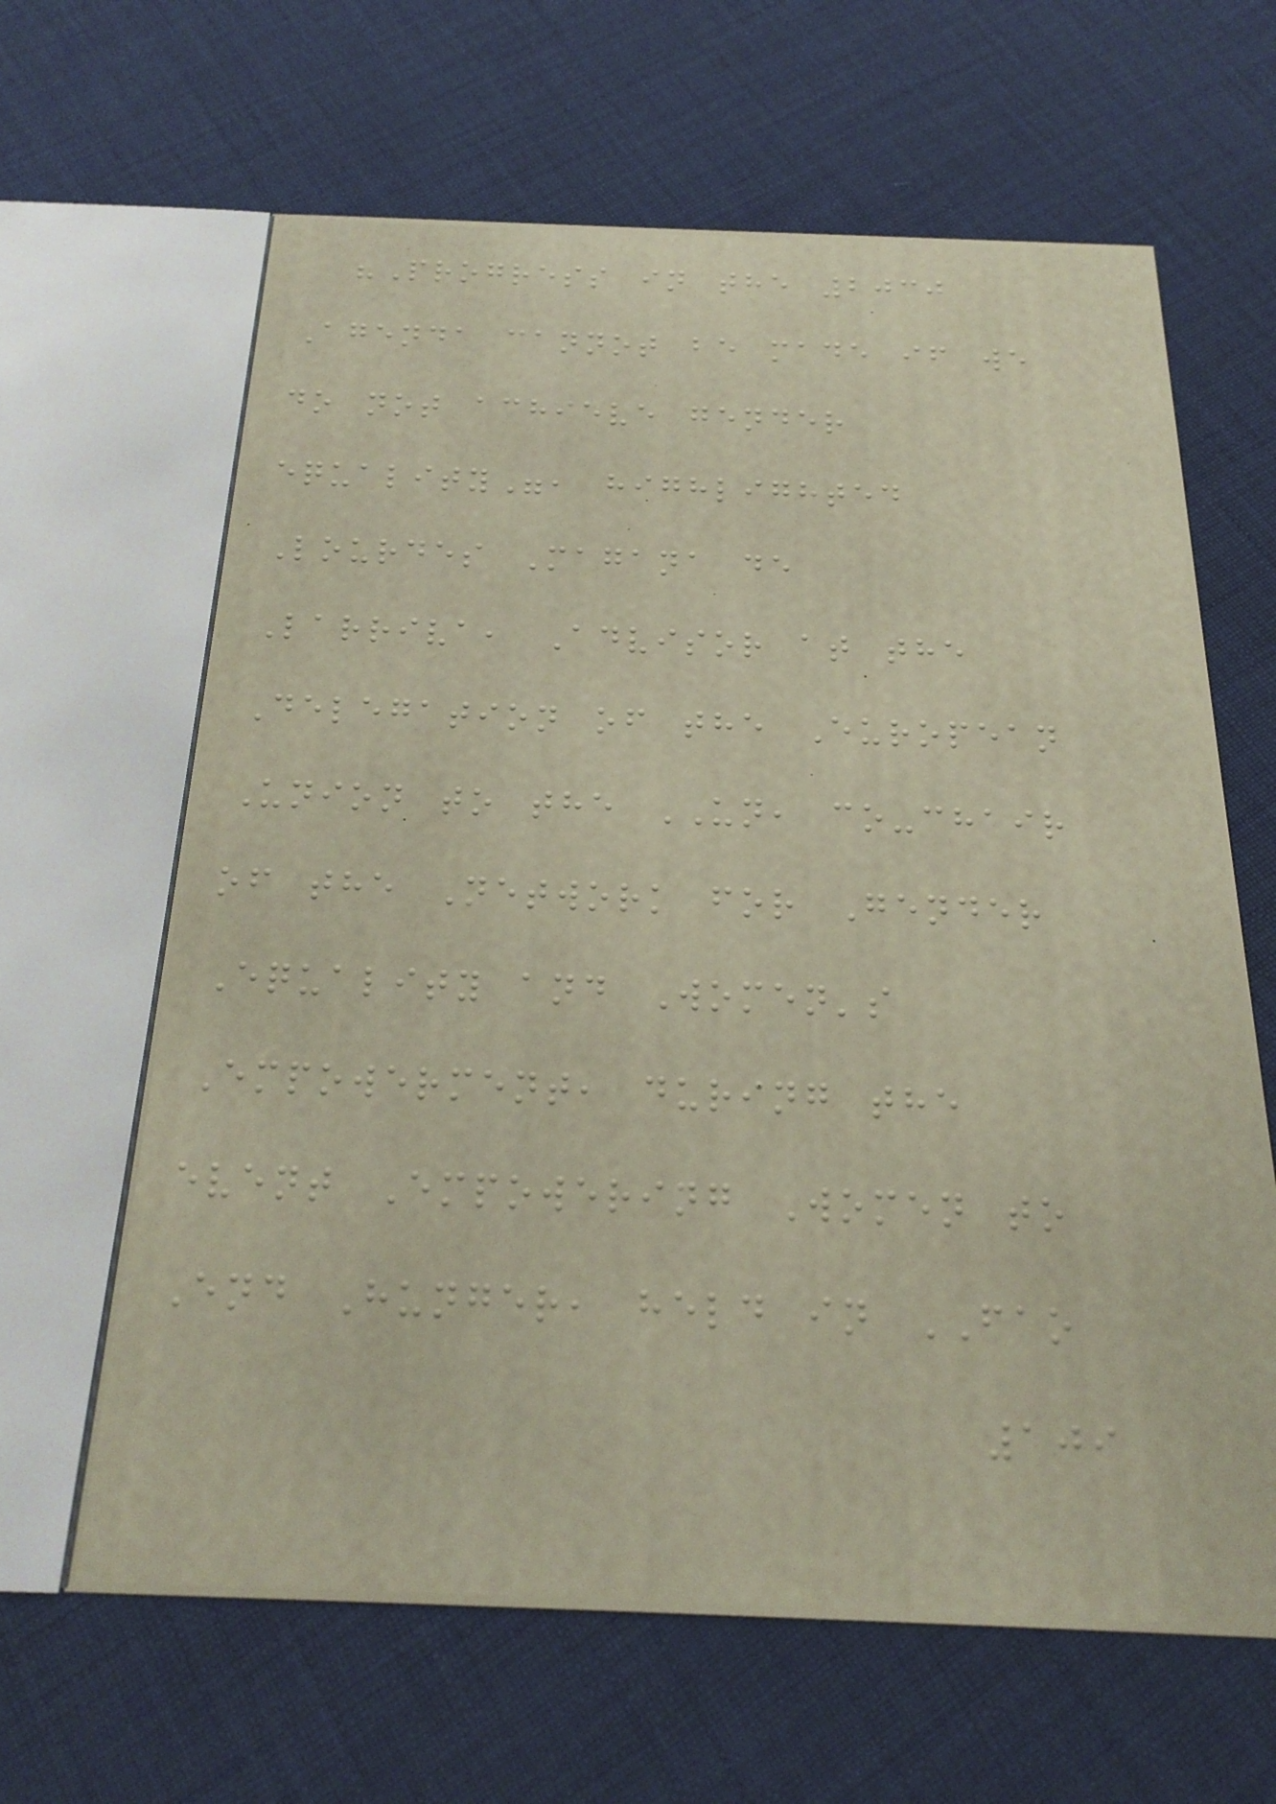"Progress in the 2030
Agenda cannot be made if we
do not achieve gender
equality", highlighted
Lourdes Magana de
Larriva, Advisor at the
Delegation of the European
Union to the UN, co-chair
of the Network for Gender
Equality and Women's
Empowerment, during the
event Empowering Women to
End Hunger, held in FAO
109
